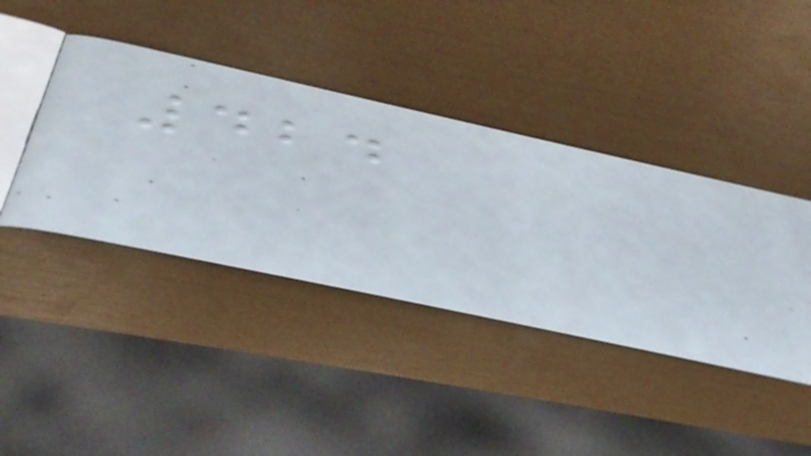424
